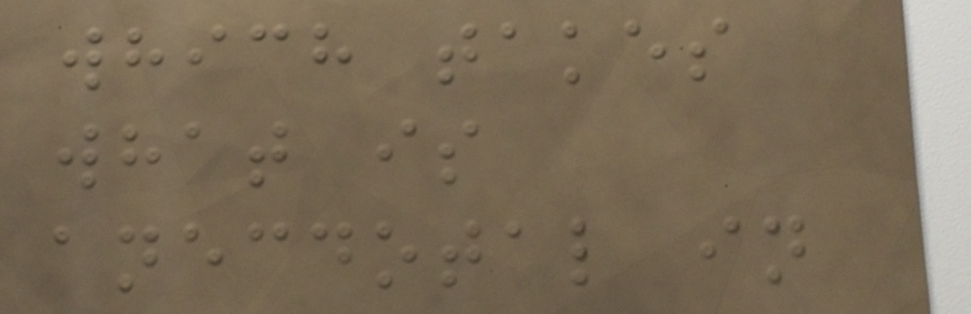which takes
what is
anecdotal in
